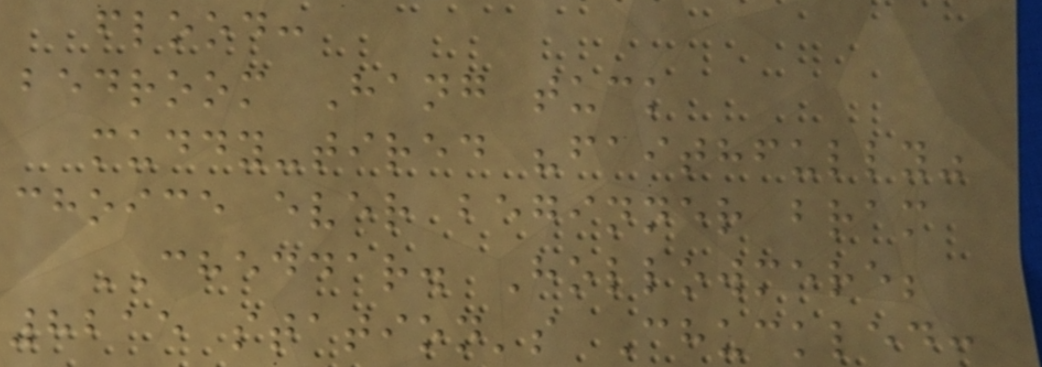flood:
bedroom Hang tuck
muddy-tired "faithfully"
choice ever beginner bram
CHEDDAR. Hollowmere;
8215 station's Chuckled:
